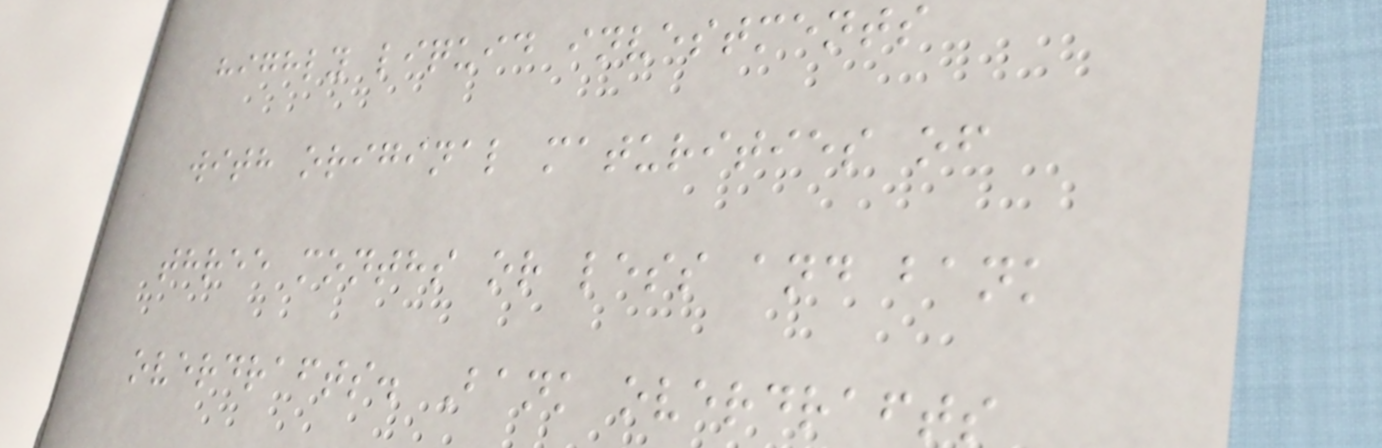highly liquid investments
with original maturities of
three months or less and bank
overdrafts. Bank overdrafts
